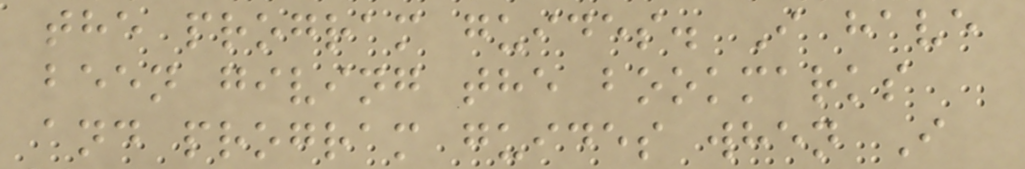the program guides. I have
been giving the bookmarks
and program guides when I
